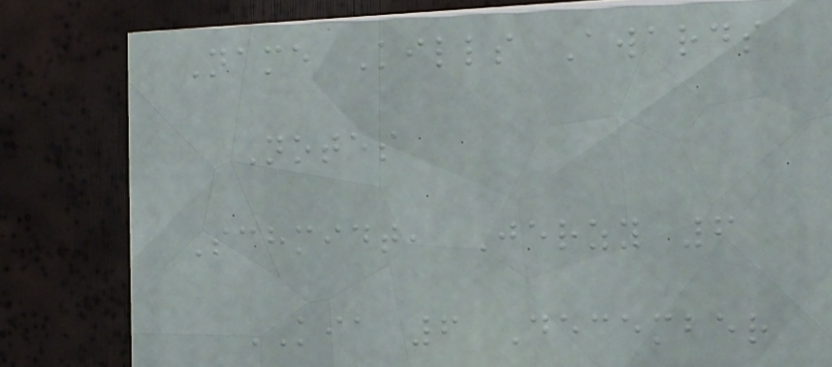Name Kills Awards
Notes
Schmidt, Jerzy 6
KIA 6 December
